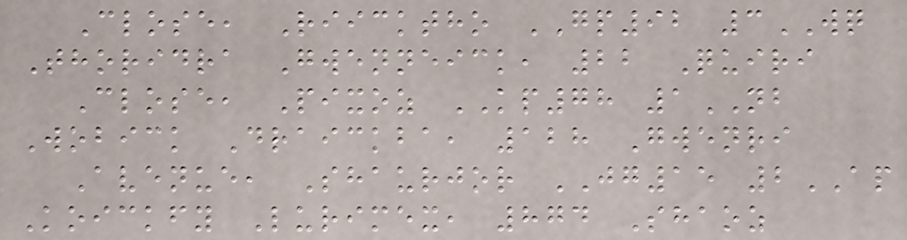Close, Riicktho GP92 3WQ
Thoridra Gwenneick, 22 Quiri
Close, Pixoz KP78 1NB
Wobick Draickba, 128 Gwenri
Avenue, Shaurjor JG15 2AP
Koickfy Lurimex, 874 Shaoz
